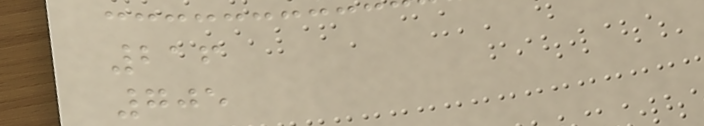216
705
